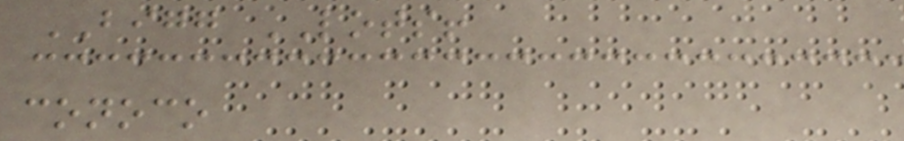BIGG LOTS!
conoco
